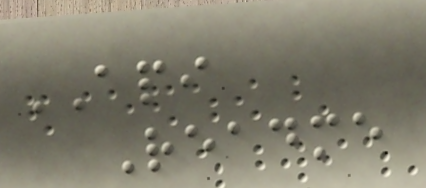API
Readme
